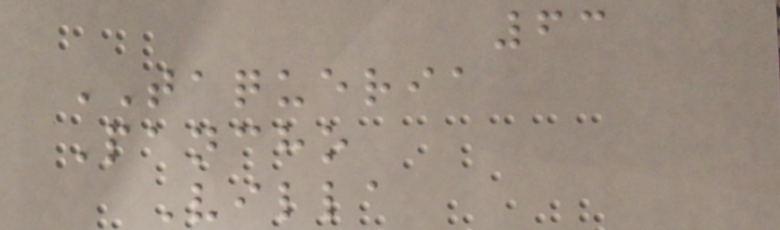63
TAQUERIA
Pancho
Villa
